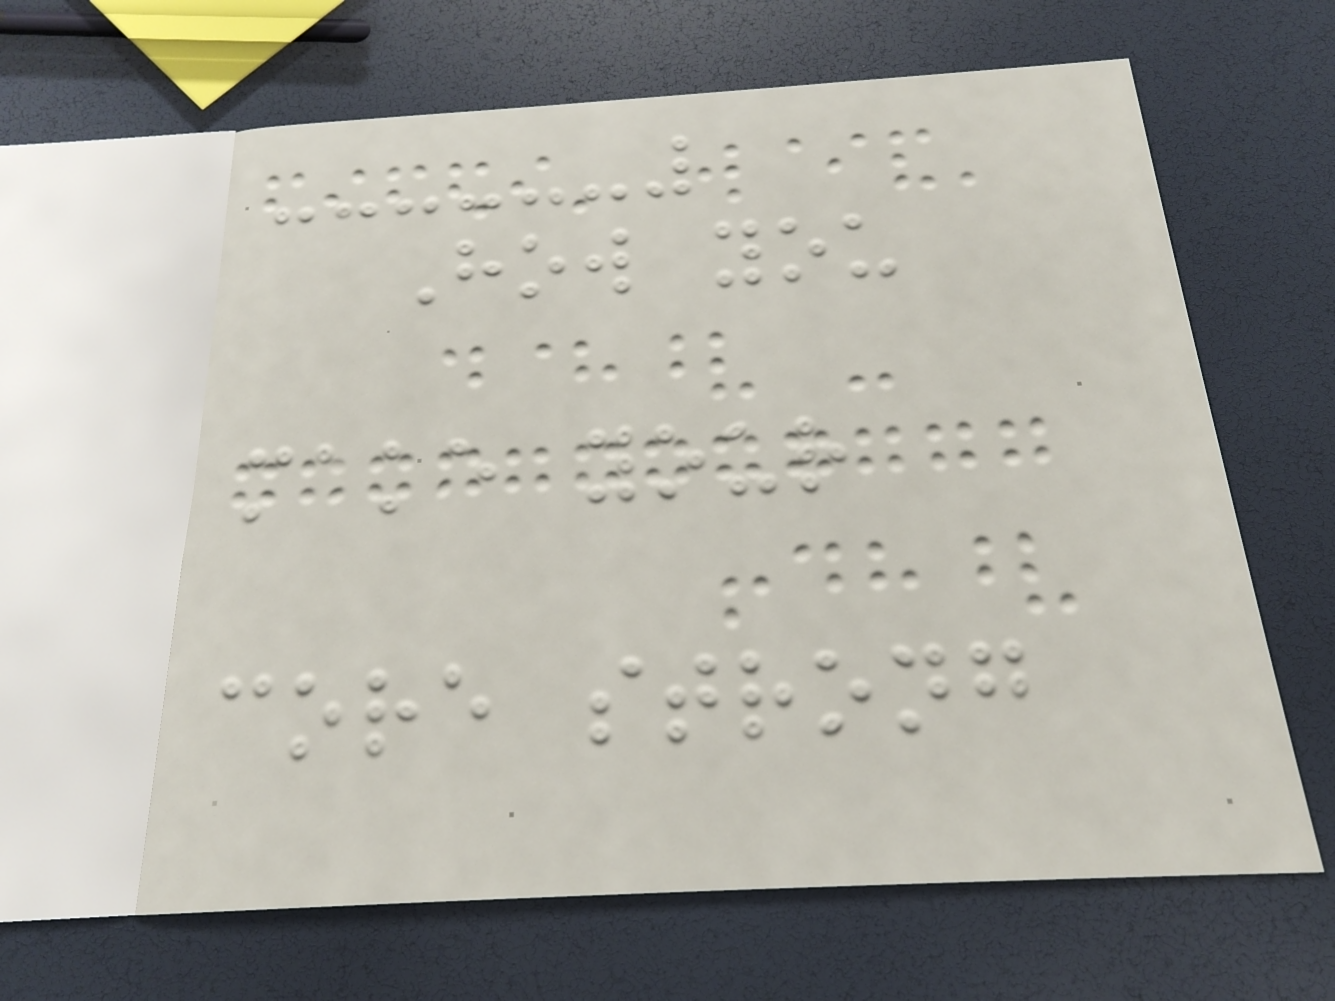How you
make your
core strong
